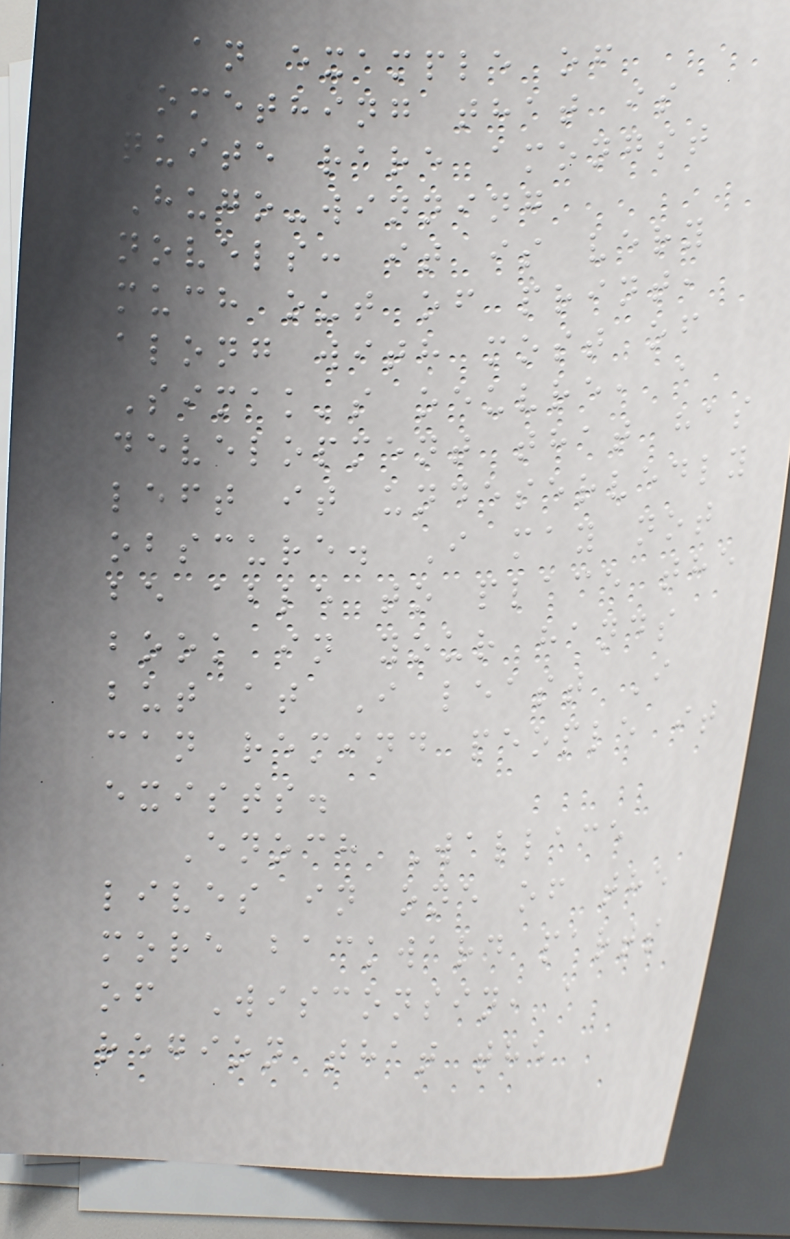an example of
something that is
quite rare amongst
Hugo-winning
novels: it is very
much out of print,
along with most of
Simak's oeuvre, a
development that has
left it undeservedly
obscure. I may not
be able to place the
book in your hands
but at I least I
can remind people it
exists.
Enoch Wallace
lives in one of the
more backward parts
of Wisconsin, a
region that the
